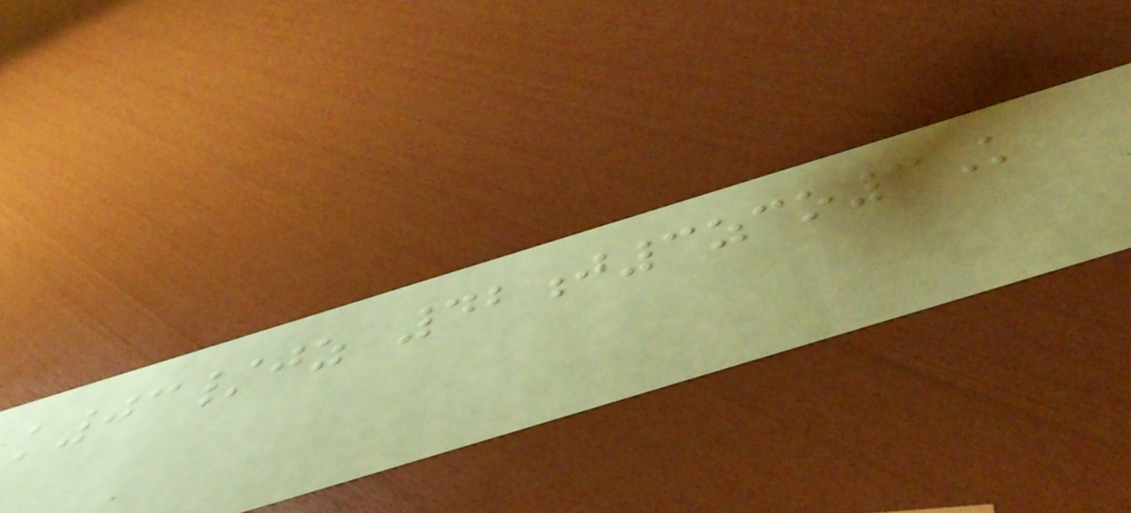k03/jz 42j3zco3K
